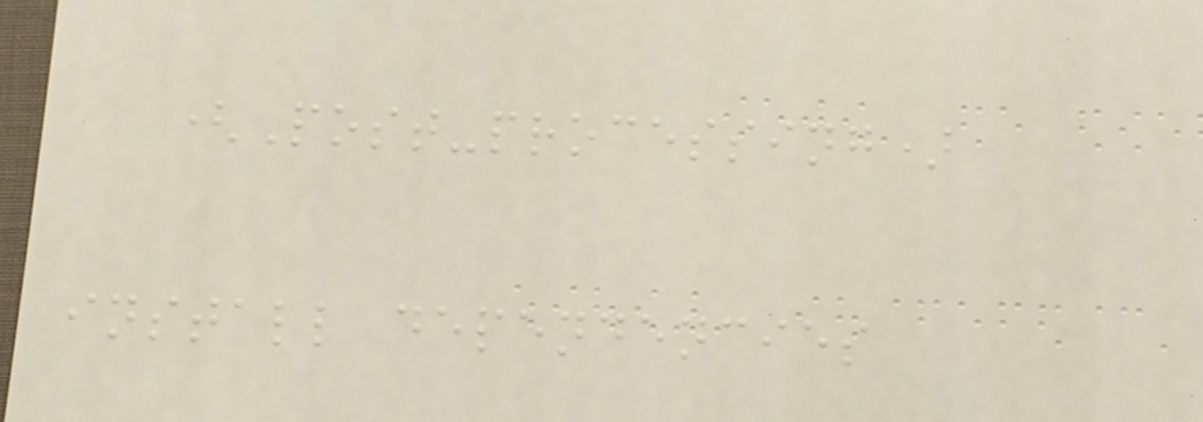(Post-processing)
install dependencies
